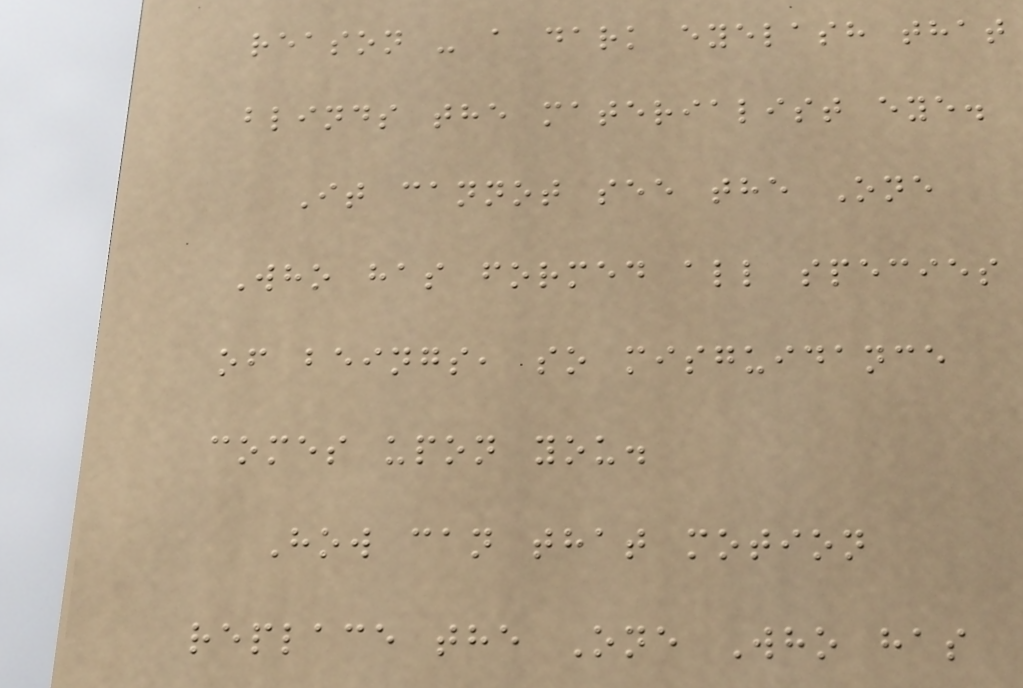reason - a dark eyelash that
blinds the materialist eye.
It cannot see the One
Who has formed all species
of beings, so misguidance
comes upon you.
How can that motion
replace the One Who has
